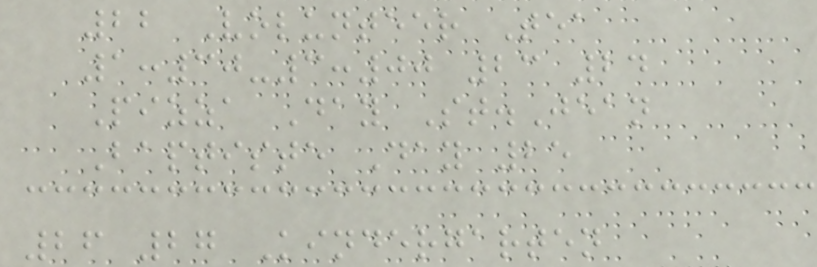22 Volunteer Tea
1:30-3:00 23 24
Pizza Day St.Jean
Baptiste Day 25
26 27 Kindergarten
